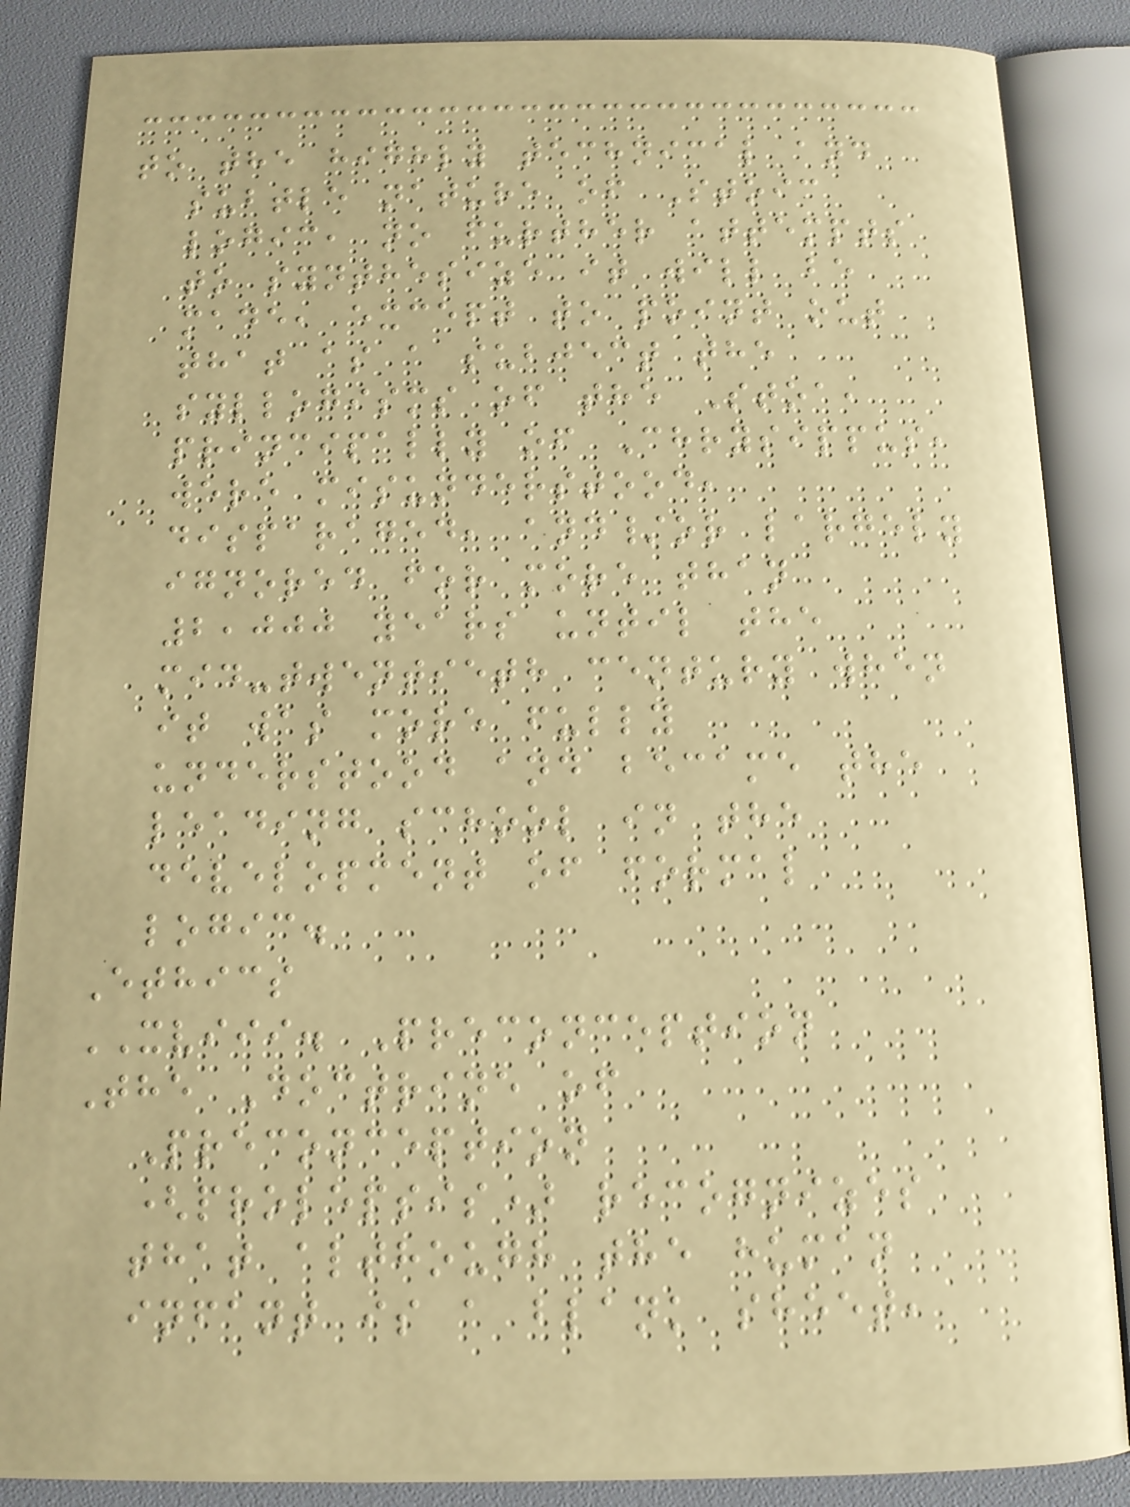to the highly technical and
subtle nature of Stoic
logic, no further attempts
to synthesize it will be
made, except to point out
that as a subject the
syllogisms of the Stoa,
principally of Chrysippus,
were misunderstood,
disparaged, and/or largely
ignored for more than
2,000 years until the
mid-twentieth century when
it was more fully
understood and became the
leading school in the
development of formal
logic.
Ethics
XVIII. Preconception
The Doctrine of
Preconception
(prolepsis) recognizes
that although the human
infant is a blank sheet,
